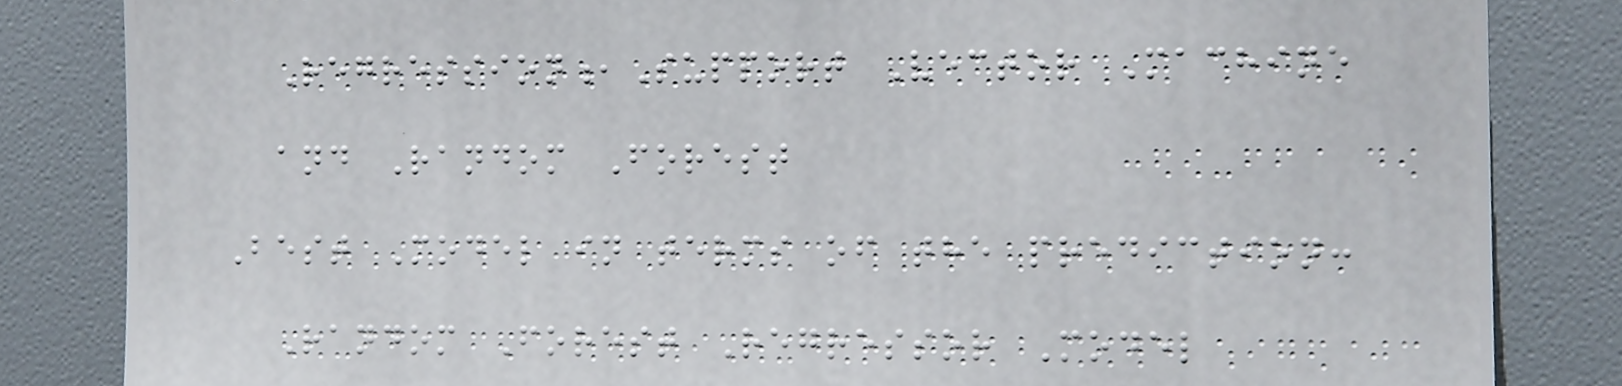Regression,Support Vector Machine
and Random Forest
Best Model in terms of the prediction:
Random Forest Regressor Model
